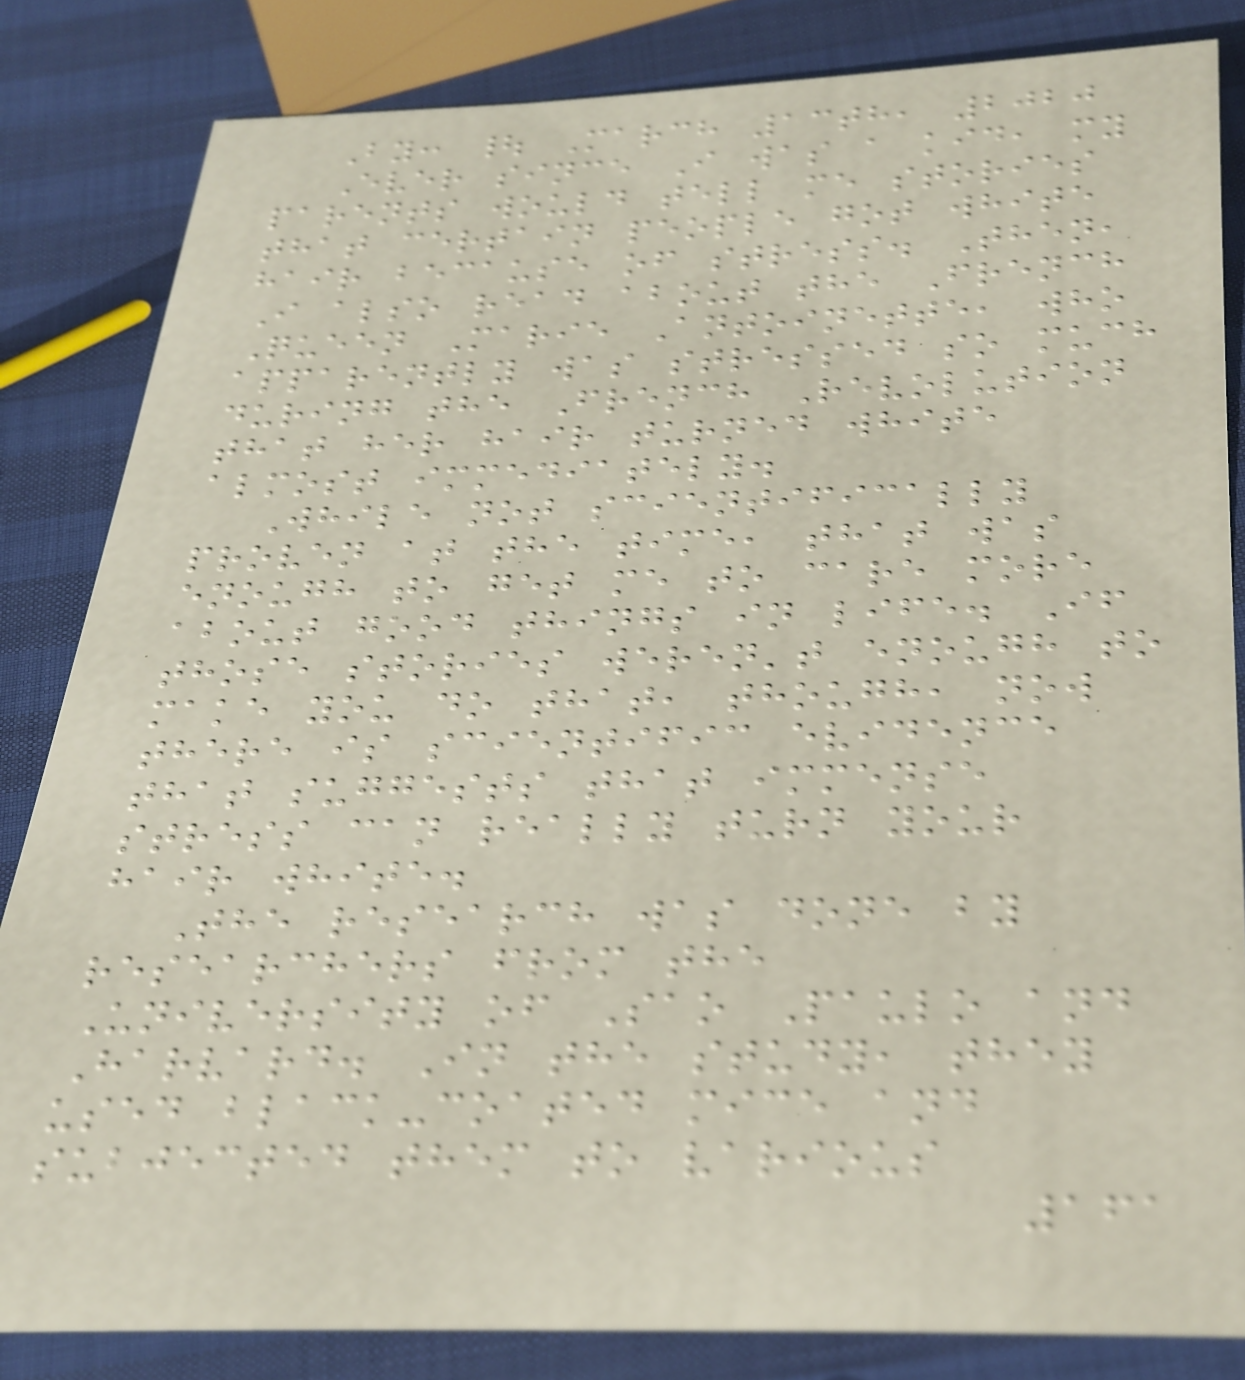By: | March 13th, 2020
Ever since I was a kid, my
parents would tell me stories
that certain people got white
hair because of stress. Then,
I also read about the French
Queen Marie Antoinette, who
apparently was stressed so much
during the French Revolution
that her hair turned white
almost immediately.
While not scientifically
proven at the time, that was
enough to get me to care more
about good things in life. If
those stories weren't enough to
make you do that, though, now
there is scientific evidence
that suggests that immense
stress can really turn your
hair white.
The research was done by
researchers from the
University of Sao Paulo and
Harvard. In the study, they
used black-coated mice and
subjected them to various
161
